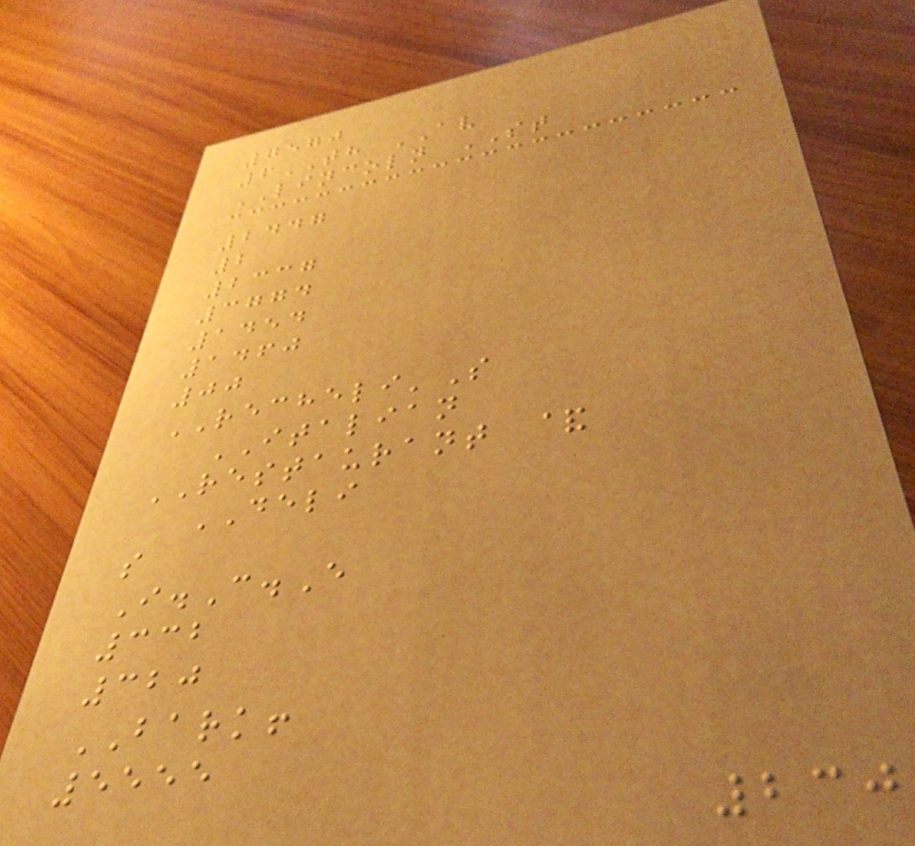7570
6TH AV
LINCOLN ST
2447
2
2337
3774
1454
1460
00
RECHELI'S
ITALIAN
RESTAURANT &
DELI
s
I.C.E
332
320
BARK!
5555
230
